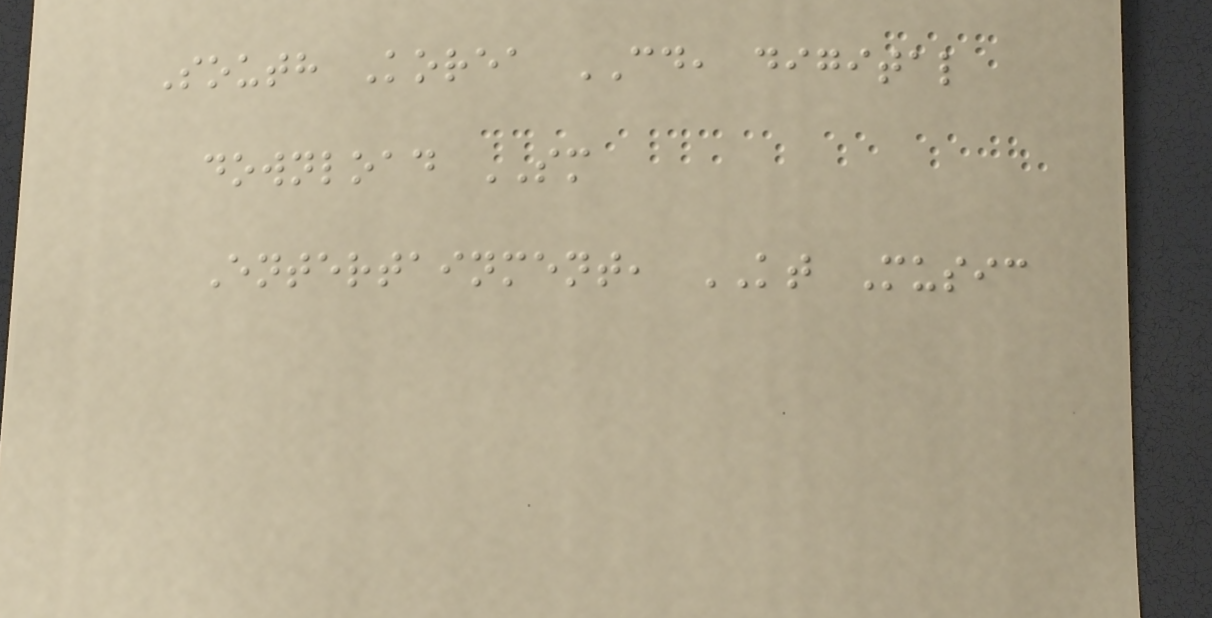South Korea CD, digital
download SM
Entertainment, KT Music
